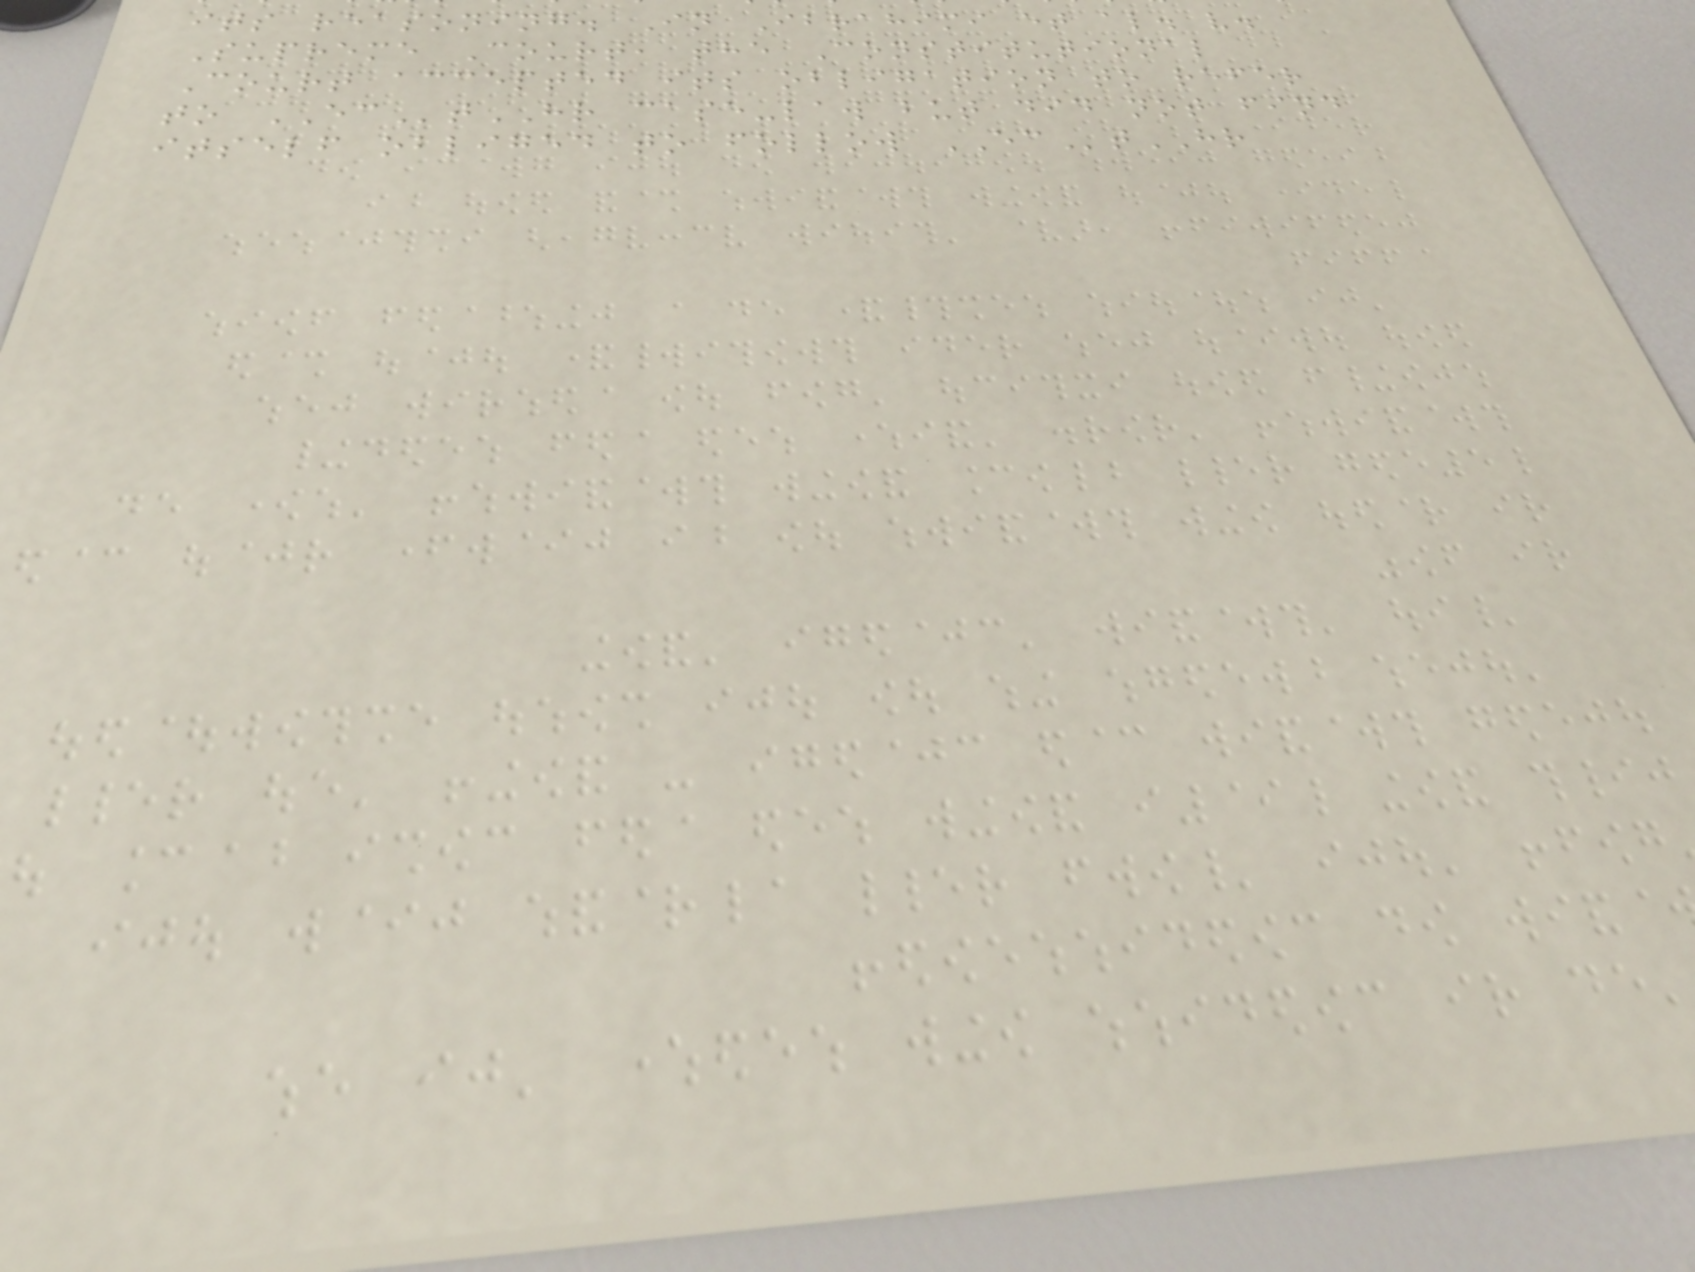its reasoning. In Ibrahimi et al. v.
Supreme Court, the Constitutional
Court accepted its obligation to refer
to ECtHR case-law but did not find
itself obliged to follow ECtHR
